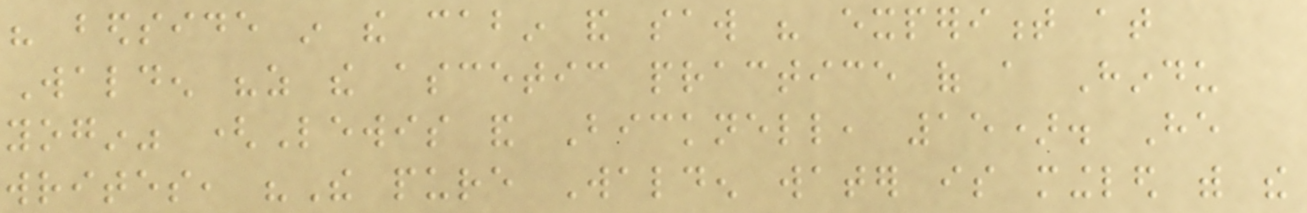his bedside in the cabin and saw his experiment at
Walden "as the ascetic practice of a Hindu
yogin" (Lewis and Bicknell, 15). He
writes, "The pure Walden water is mingled with the
